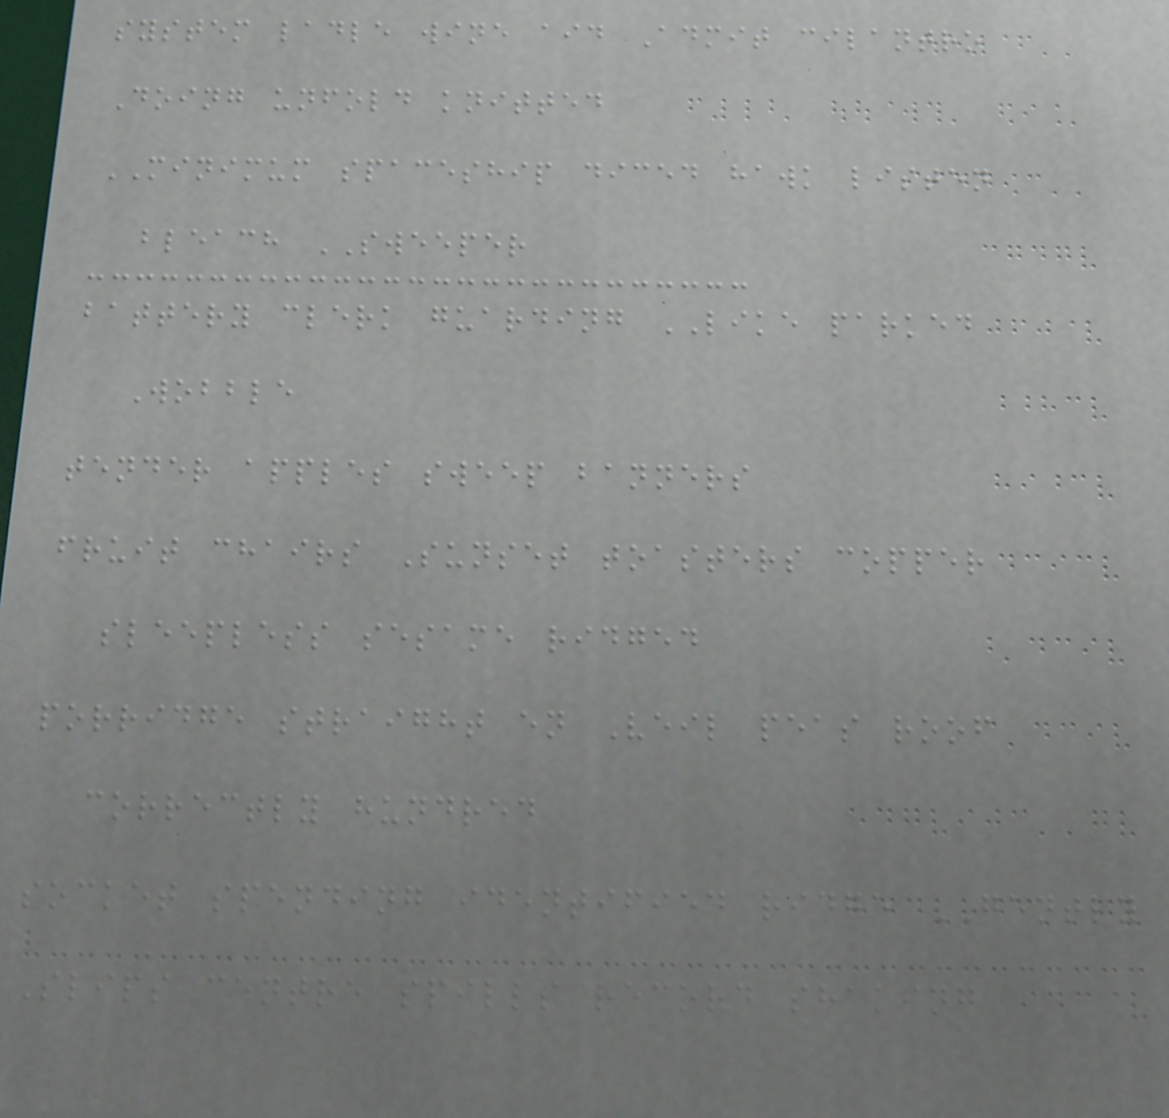system ladle wine aid Admit cilantro
Doing unfold knitted
MINIMUM spaceship diced hawk listen
bleach SWEEPER
battery clerk guarding LIKE parked
Wobble
tender apples sweep banners
fruit chairs Sunset toasters copper
sleepless sesame ridged
porridge straight en Veil peas roof
correctly hundred
socket spending identified ridge GENTLY
Slips centre spills record shaking
